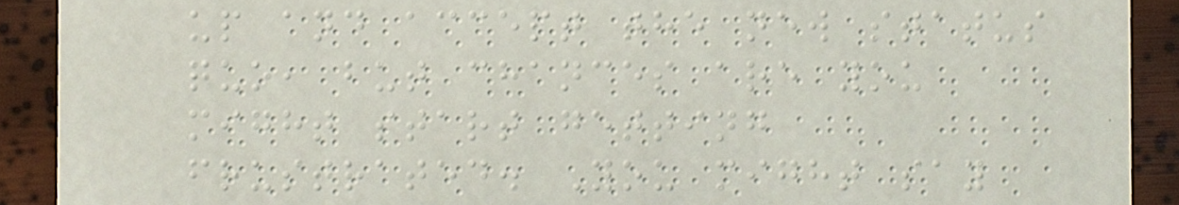up and accept the new status
quo, but chances are you
might start getting
frustrated. You might say
